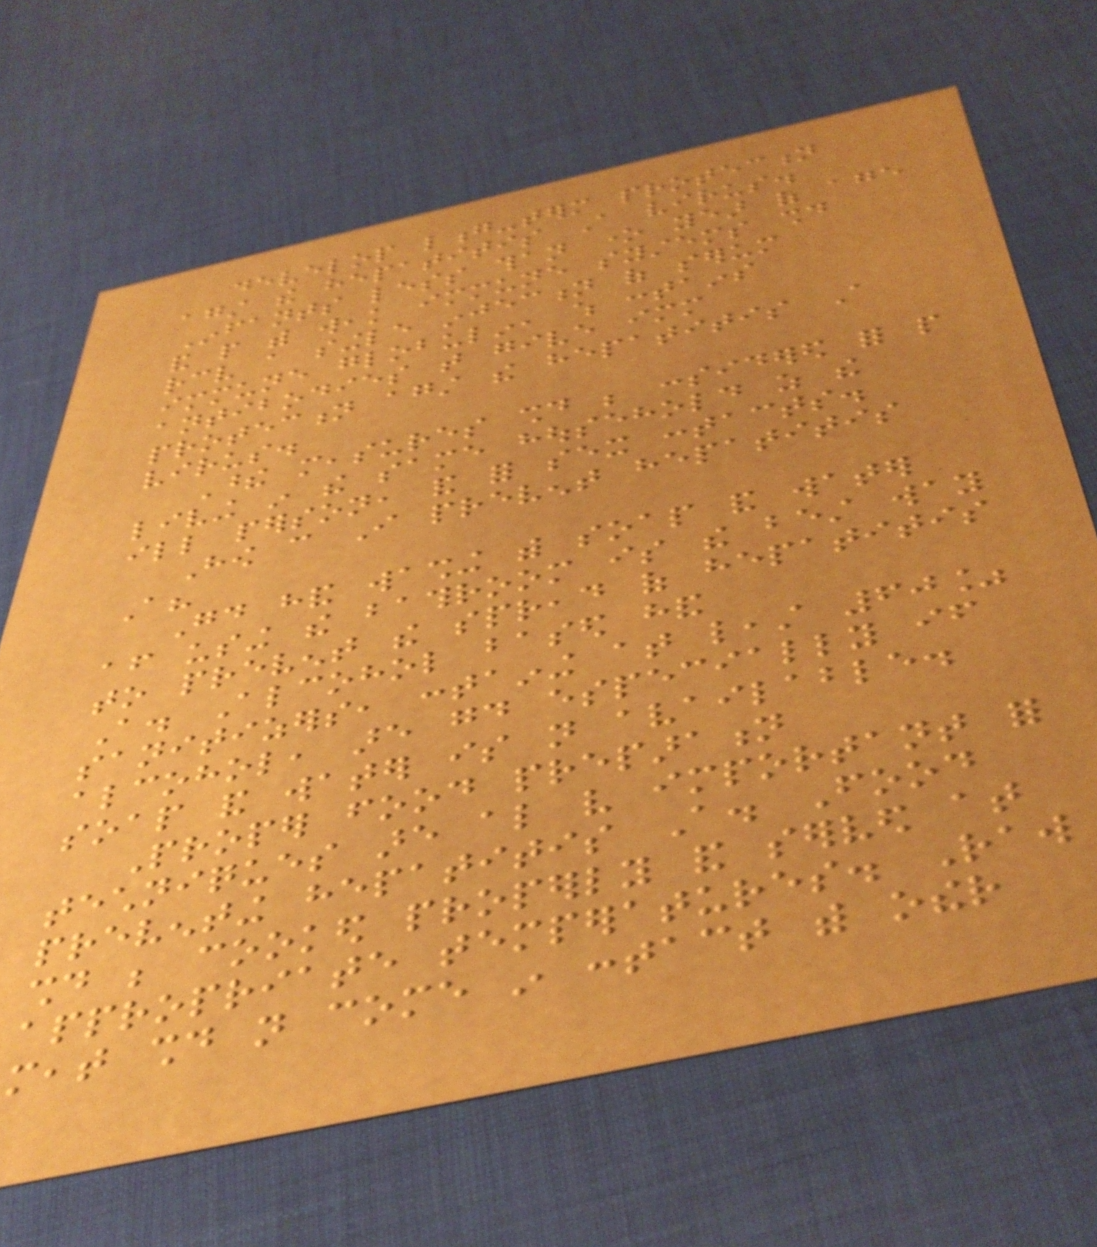develop long-term protection
against the hepatitis A virus.
Infants less than one year of age
and people with weak immune systems should
receive a single injection of serum
immune globulin, which contains
antibodies that give immediate
protection against the hepatitis A
virus.
These measures should be considered for people
living in the same household as the
ill person, and for sex contacts.
How can I prevent hepatitis
A?
Good hand washing with soap and water
after using the bathroom is the best way
to prevent the spread of hepatitis
A. Alcohol based hand
sanitizers, containing at least 60%
alcohol, are good especially if
soap and water is not available.
Proper food preparation
techniques are also very important for
preventing hepatitis A. Food
should be cooked properly and served at
appropriate temperatures. Raw
meat should not come in contact with other
